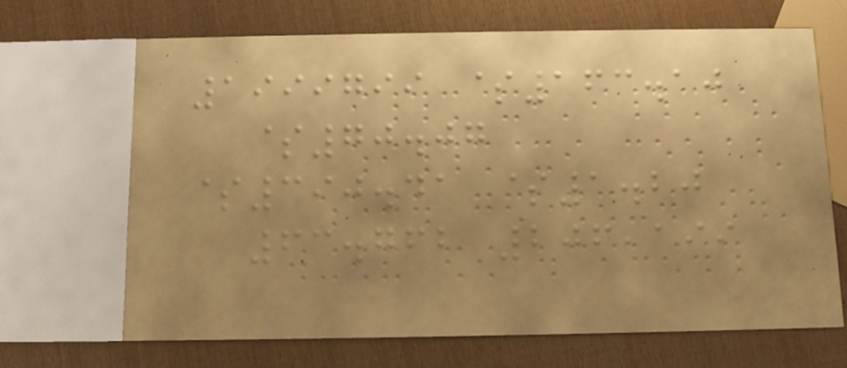1999799 $163.10
$70.07
$390.41 $1.20
63.762 206,199
